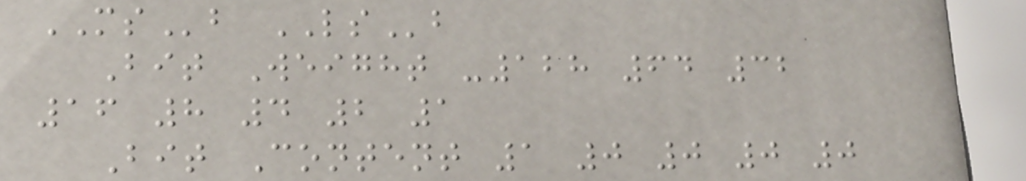MSb LSb
Bit Weight -128 64 32
16 8 4 2 1
Bit Content 1 0 0 0 0
